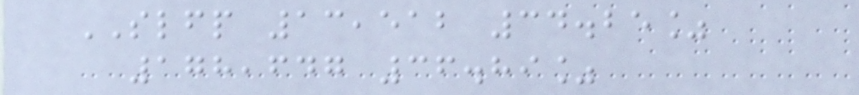SLFP 13,512 34.25%
178,647 36.89%
